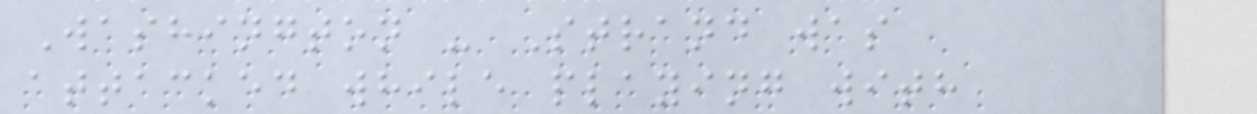Washington - Strand was
attacked while playing with
